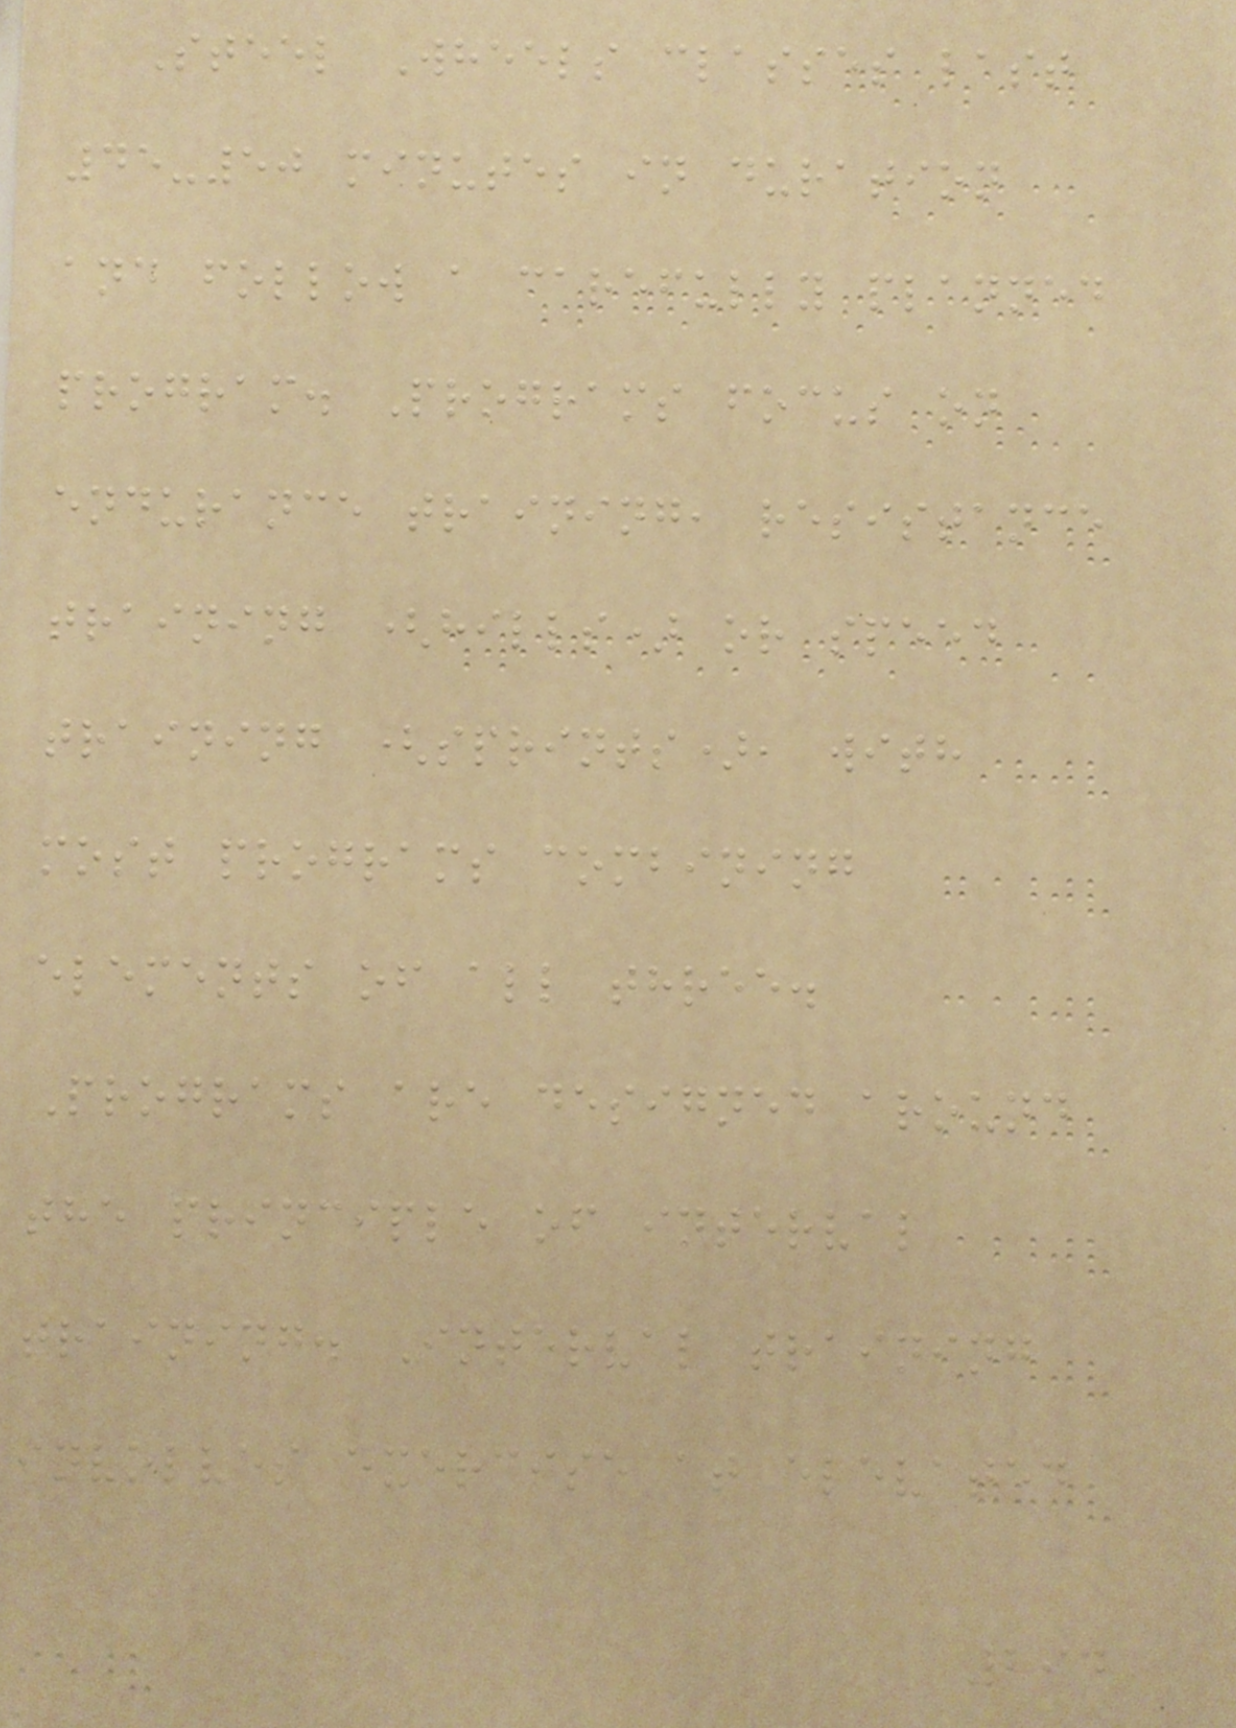Steel Wheels classes last
45-50 minutes in duration
and follow a carefully planned
program. Programs focus on
endurance training, resistance
training (hills) or speed
training (sprints), with
most programs combining
elements of all three.
Programs are designed around
the principle of interval
training. Interval training
involves exercise at elevated
294
